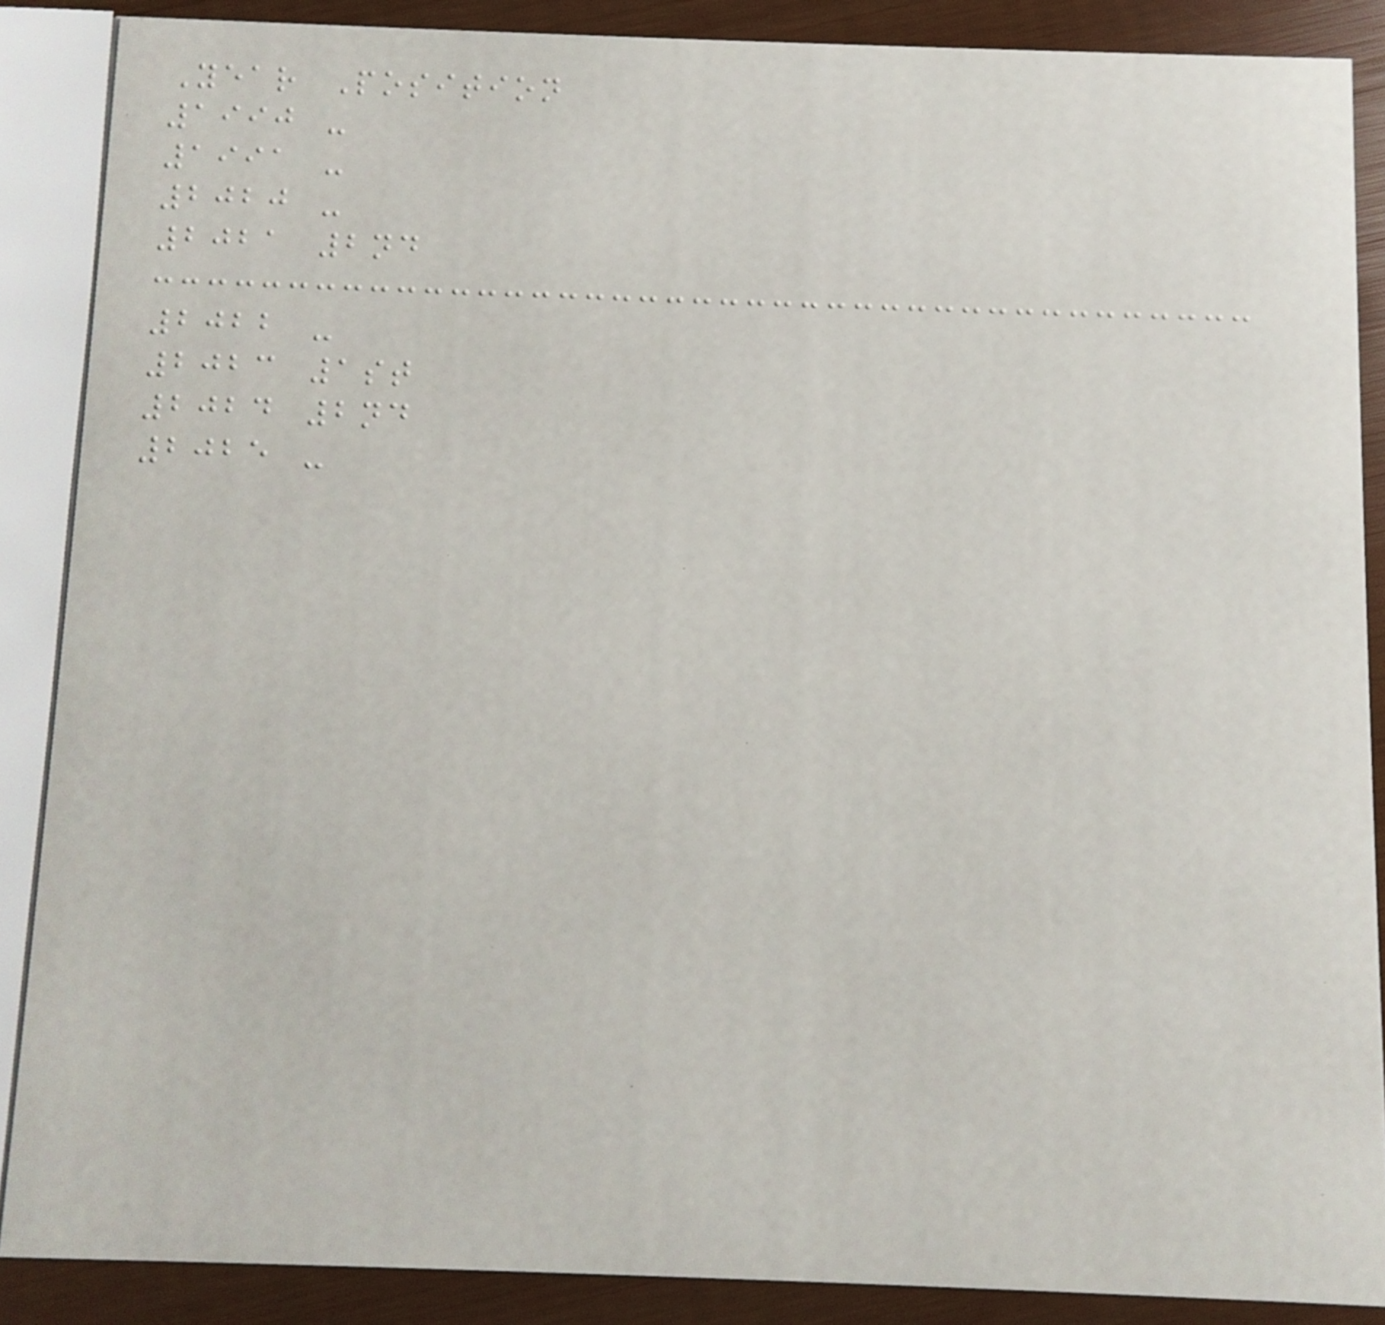Year Position
1990 -
1991 -
2020 -
2021 2nd
2022 -
2023 1st
2024 2nd
2025 -
